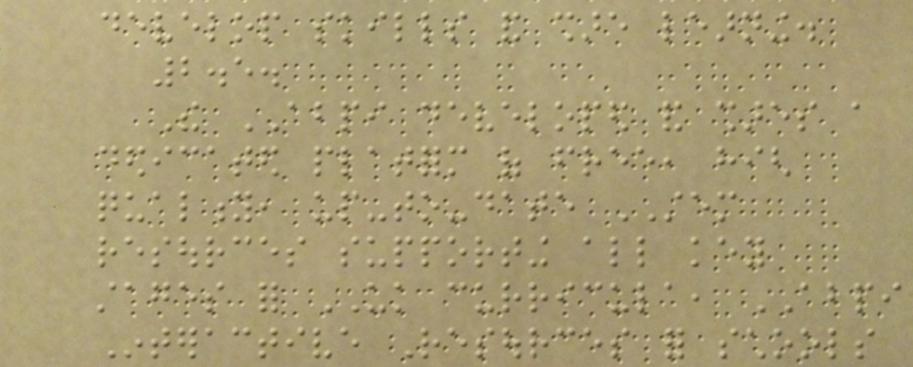develop skills and share learning.
2.5.
The ABPI developed and shares a
dedicated platform of free, high
quality, up-to-date STEM
resources supporting all key
stages for UK curricula, ABPI
Interactive Resources for schools
